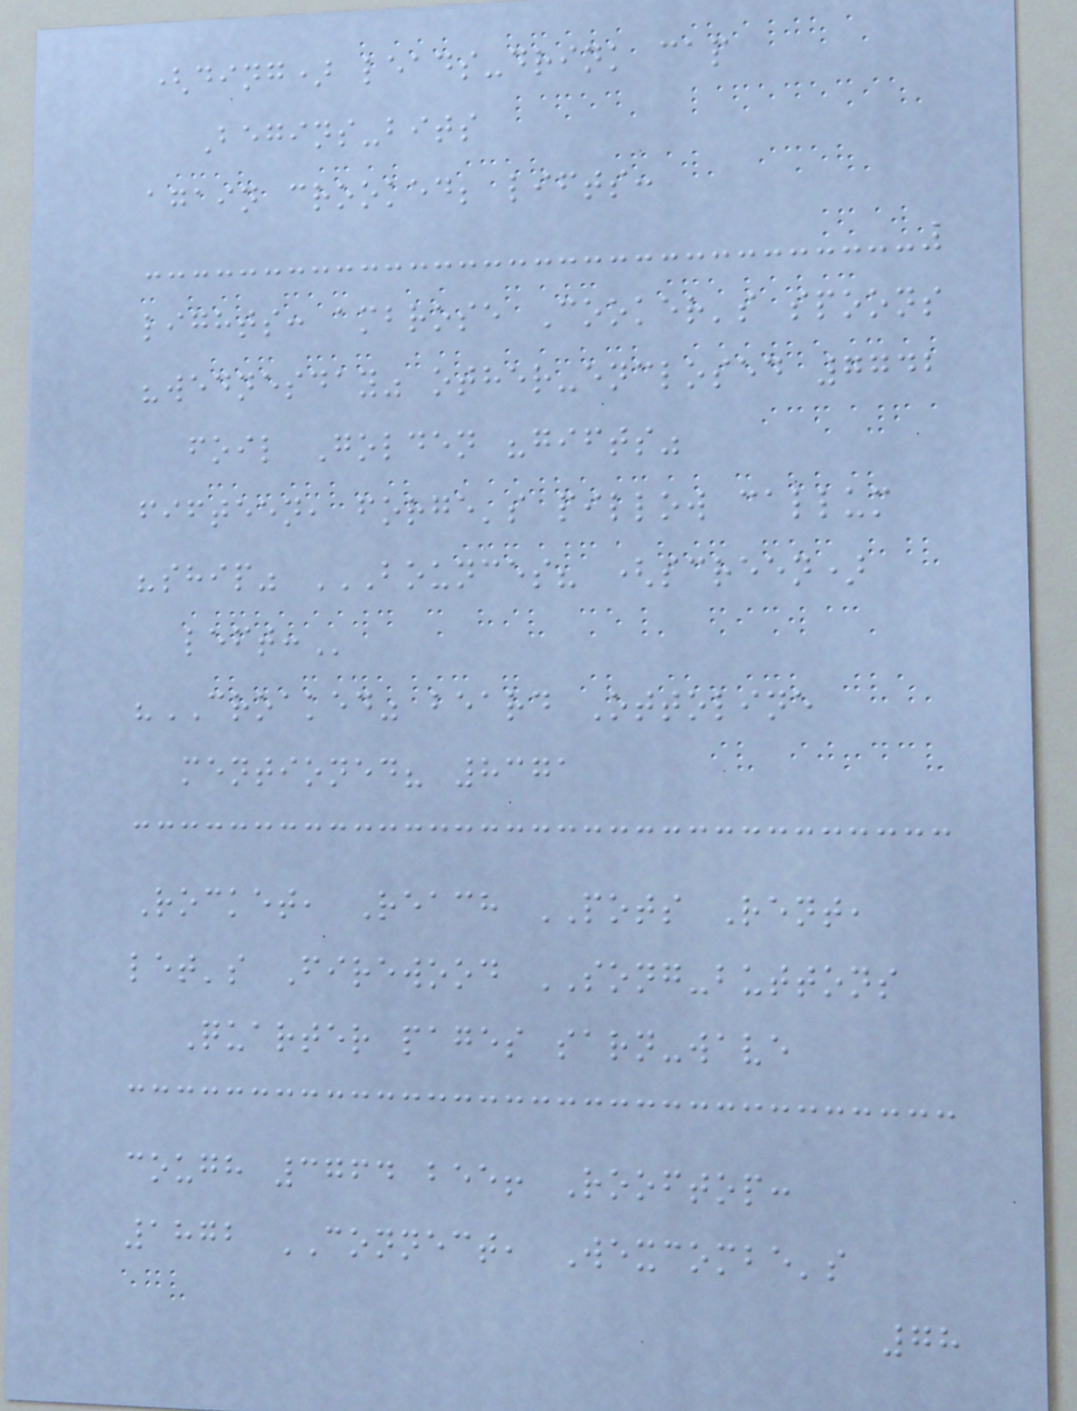(ding) leads-drink cap
Begins-bits
again crooked; lifts:
lights: ambrose Cooker's spoons
"wednesday" other-enclosed 7742
foil Golden "gifts"
fifteen, forge's pillow callum
"ship" BOUNCES? (SCREEN)
LEFT:
"CROAKED" beard Ottoline
mentioned? 8371
Rocket, Reach POTS Rent,
let's Firewood SONG-buttons
Quarter pages sarn-wave
cough 3764 bee! Rooftop:
1872 CONNECT, Wexcombe's
78
